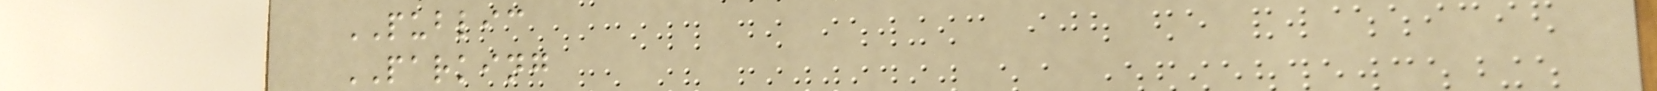PUBLIC
PARKING
